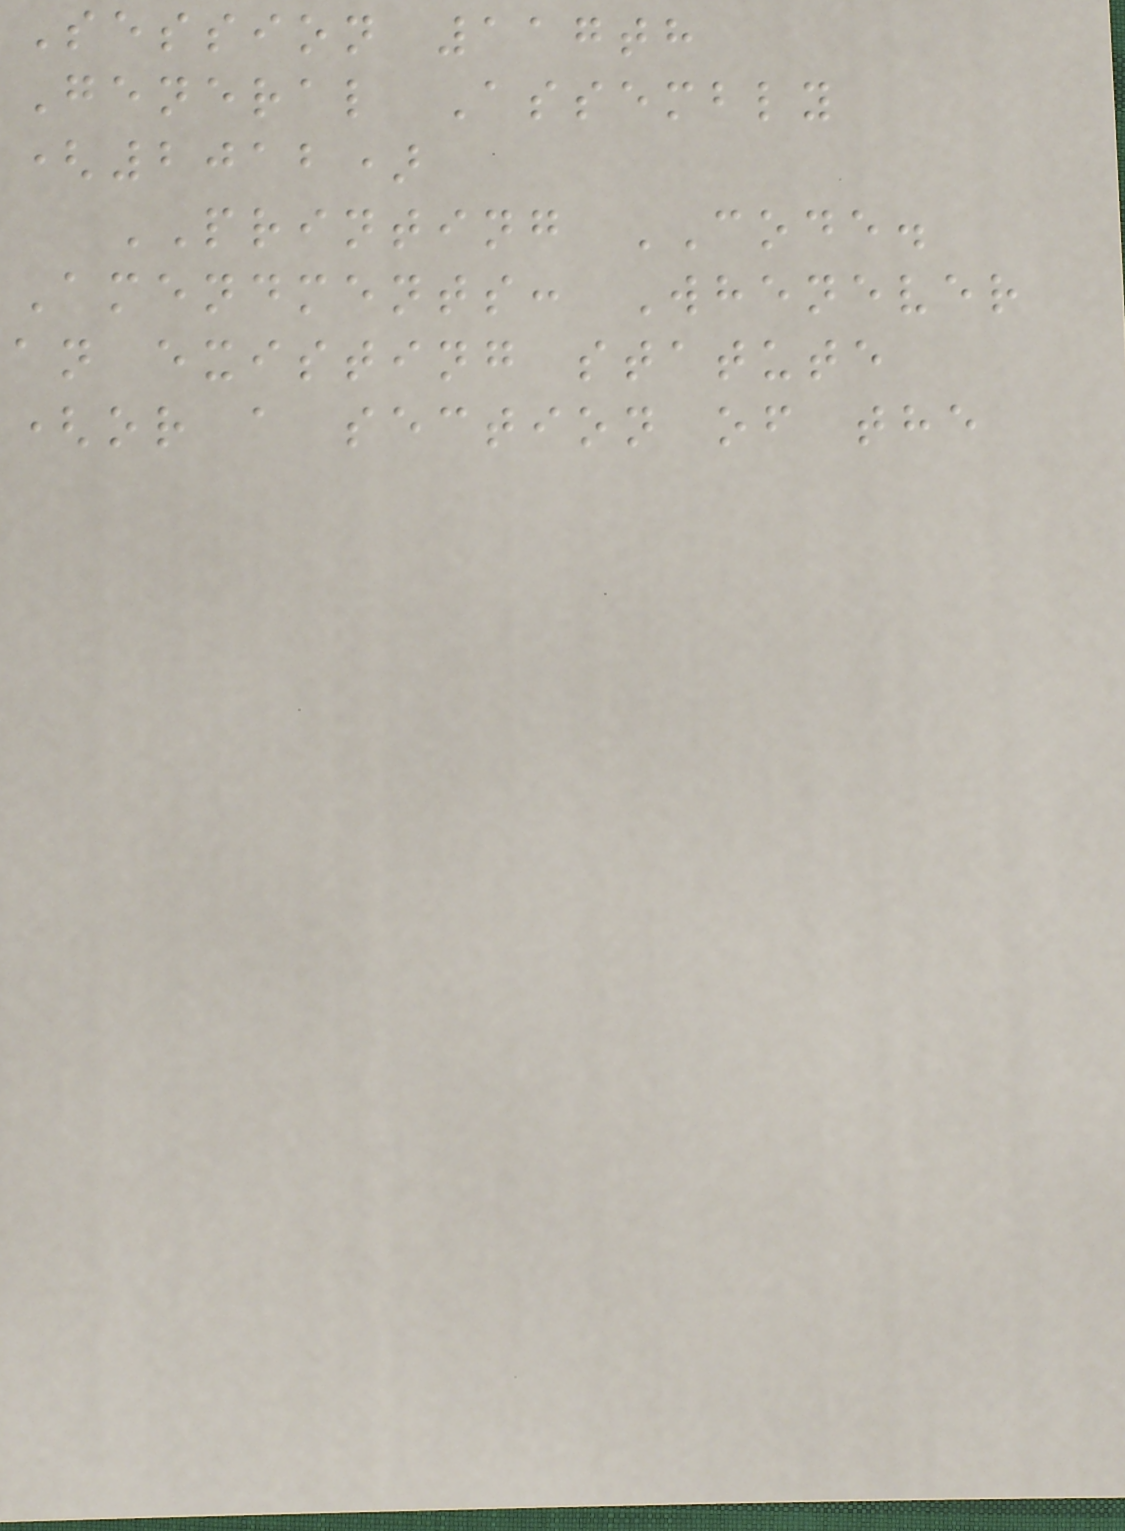Session 117th
General Assembly
(2012)
PRINTING CODE.
Amendments: Whenever
an existing statute
(or a section of the
